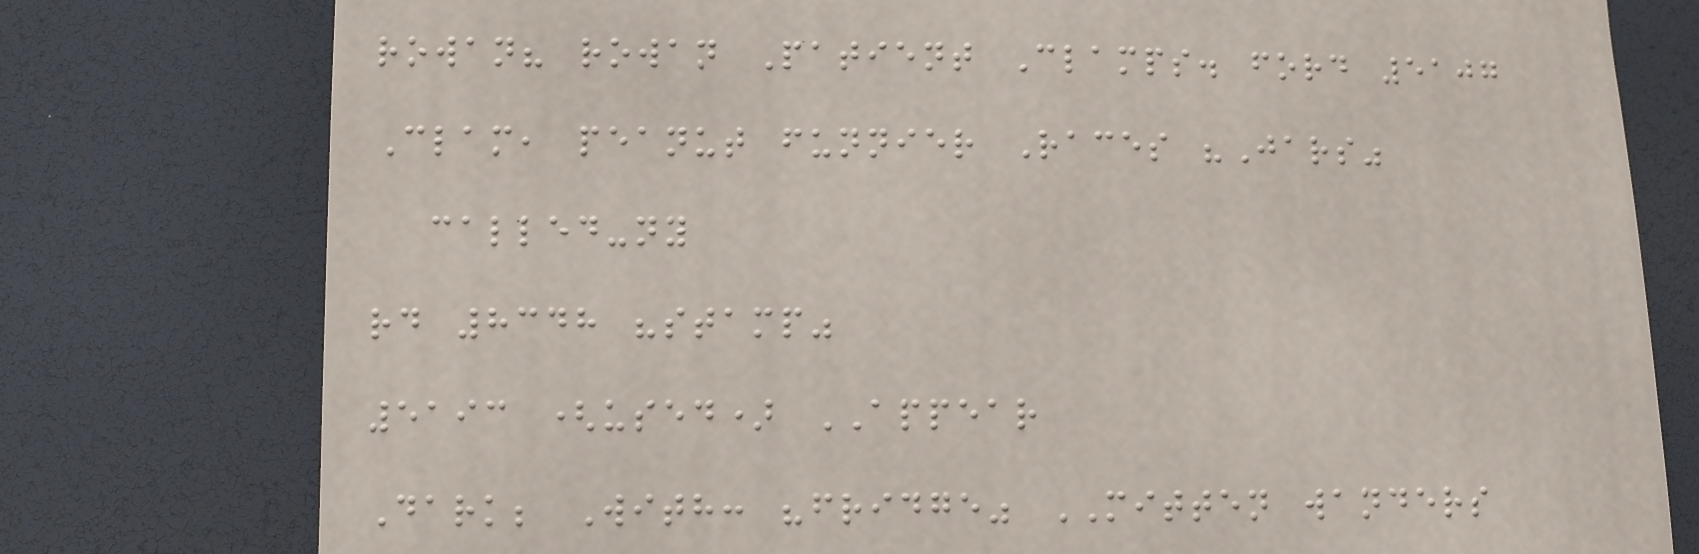rowan? rowan Patient Clamps. ford 5107
Clam, peanut funnier Races "Jars"
called-ny
rd 8348 "stamp"
5193 (used) APPEAR
Dark; With: "fridge" MITTEN wanders
